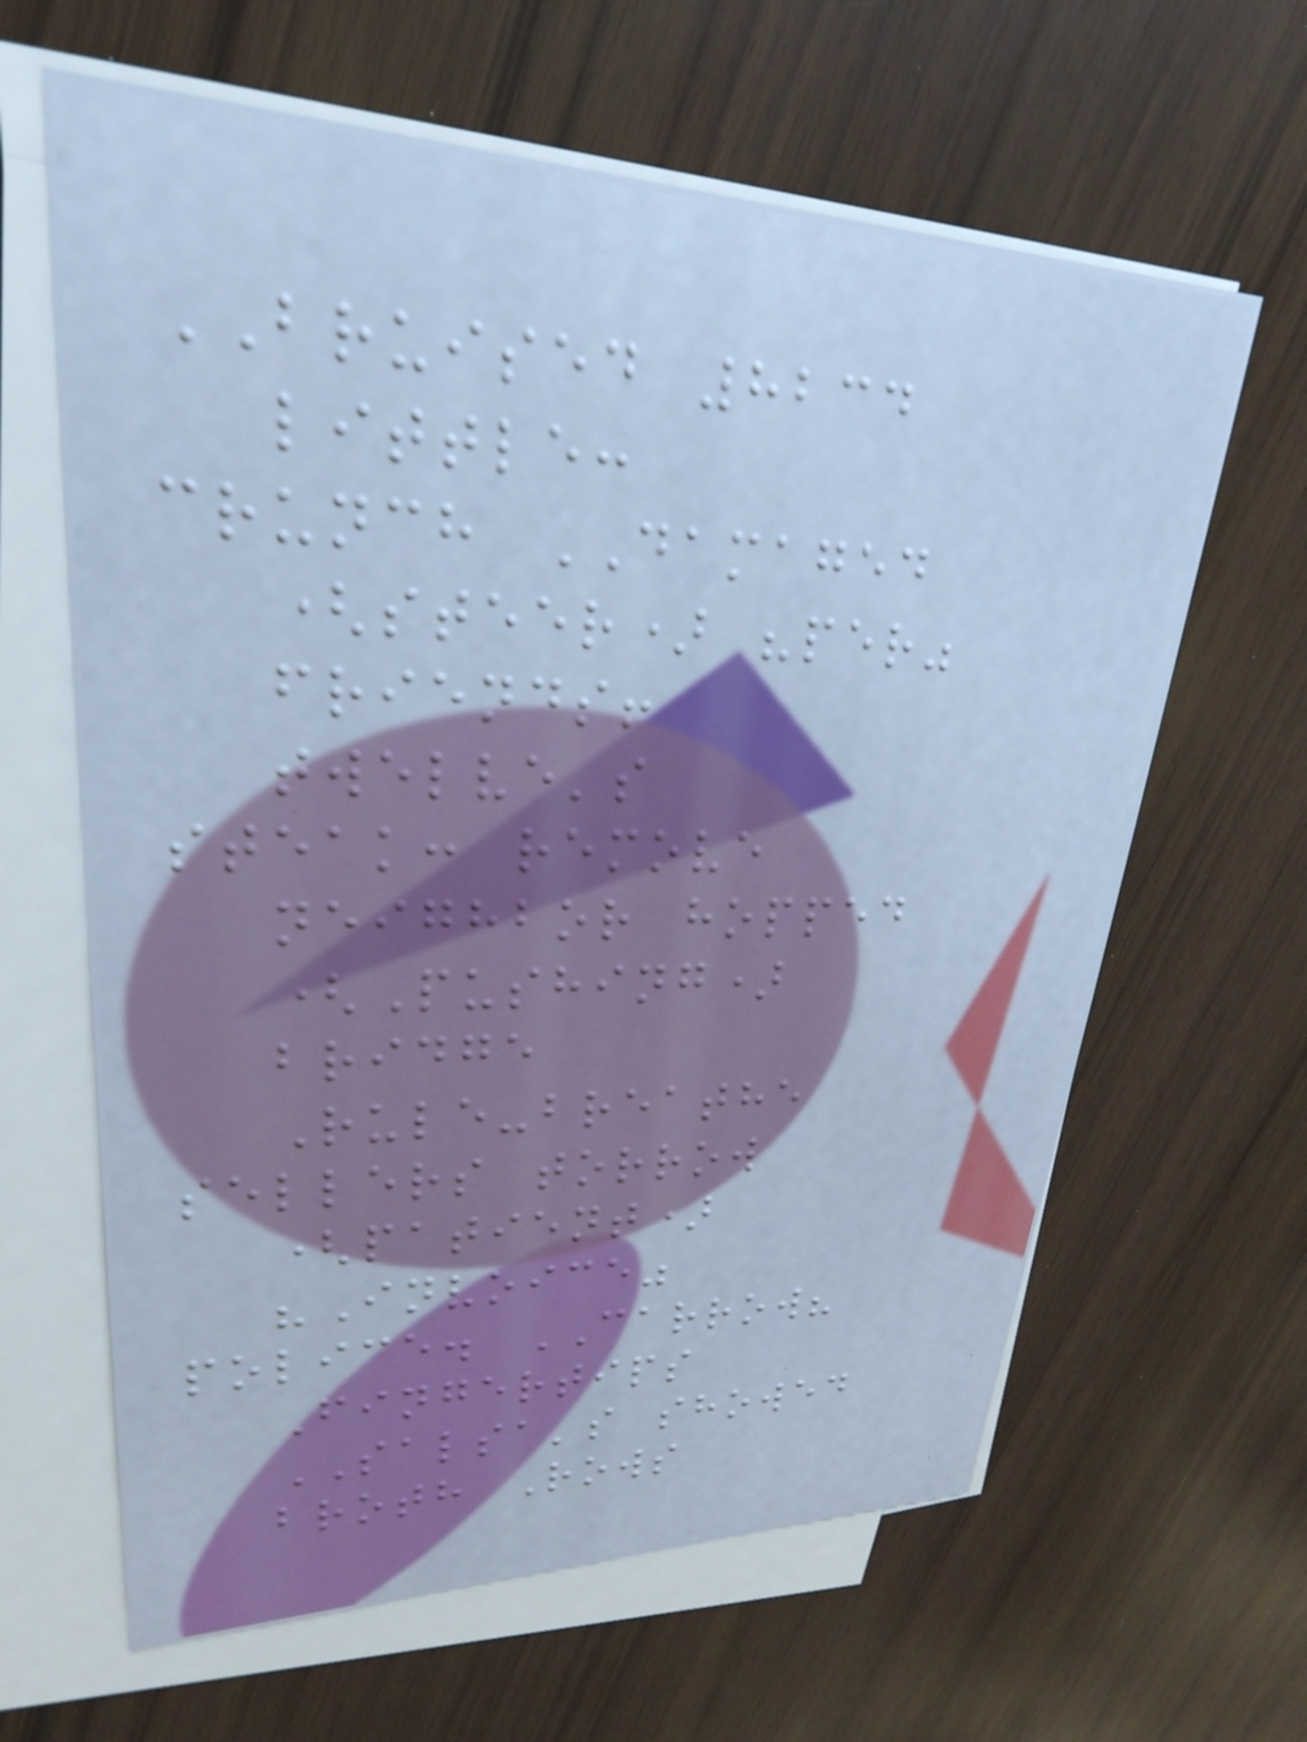BRUISED 8234
little:
crunch DAMAGED
(steer) "per"
friends!
twelve's
steak: remove
neighbor hopped
(Pushing)
bridge
Rule-breathe
sellers torrow
(patient)
"Invoice"
police. CARROW?
Fingertips
SALSA's showed
broth Rows
